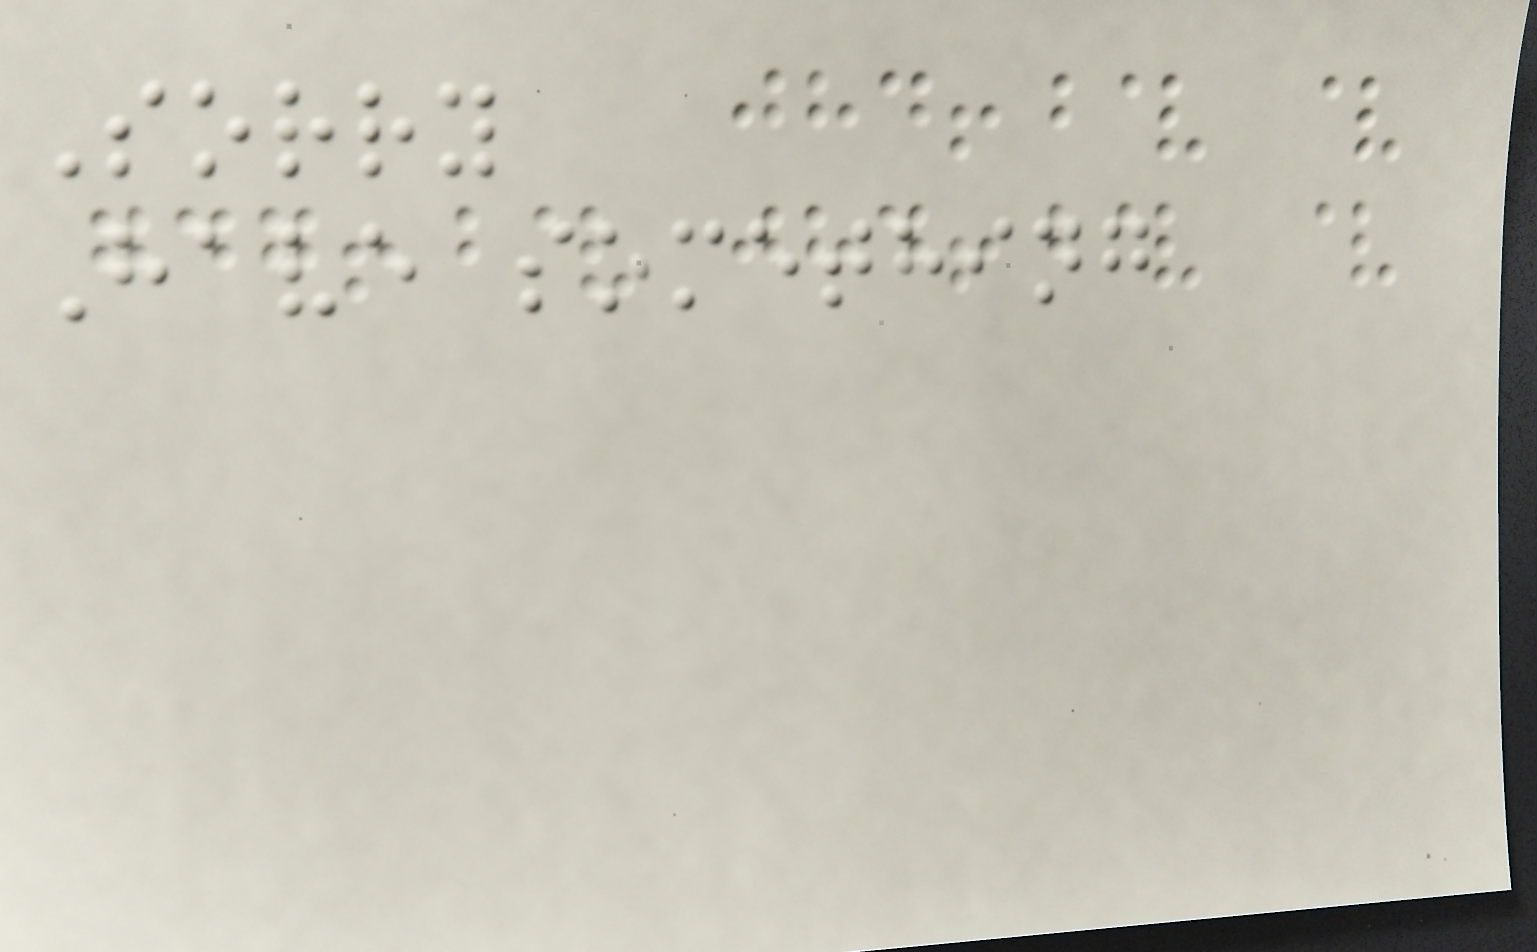Sorry
Have something
